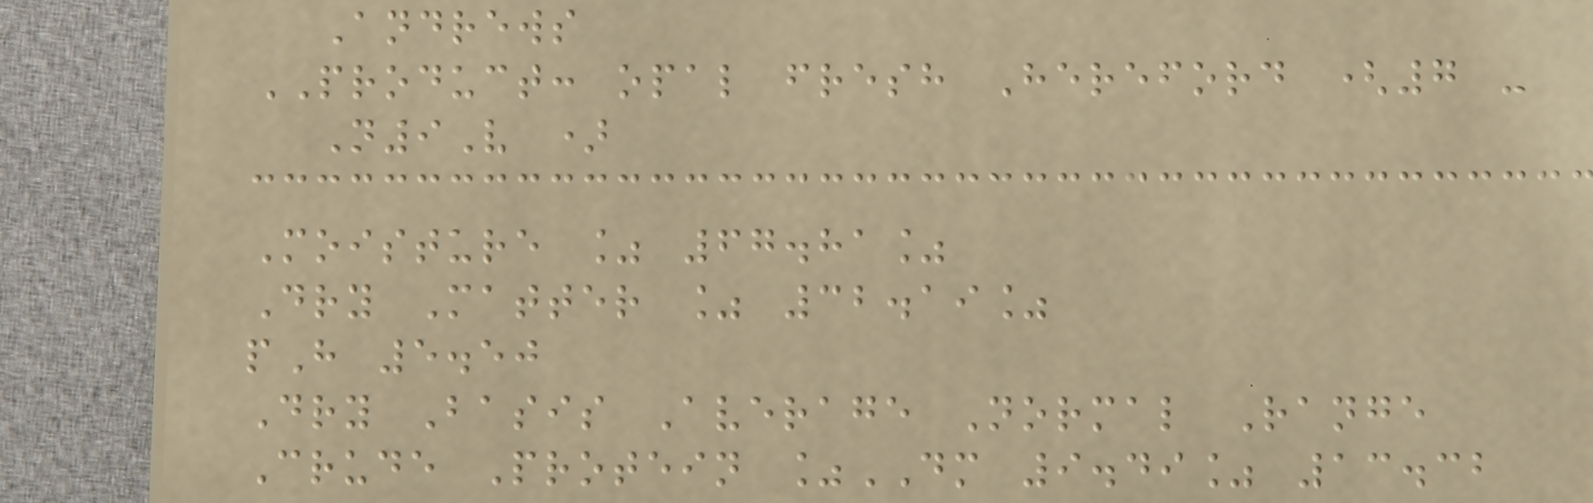Andrews
PRODUCT: opal fresh Hereford (7 -
N9V )
Moisture % 67.81%
Dry Matter % 32.19%
pH 5.50
Dry Basis Average Normal Range
Crude Protein %DM 9.49% 13.32
